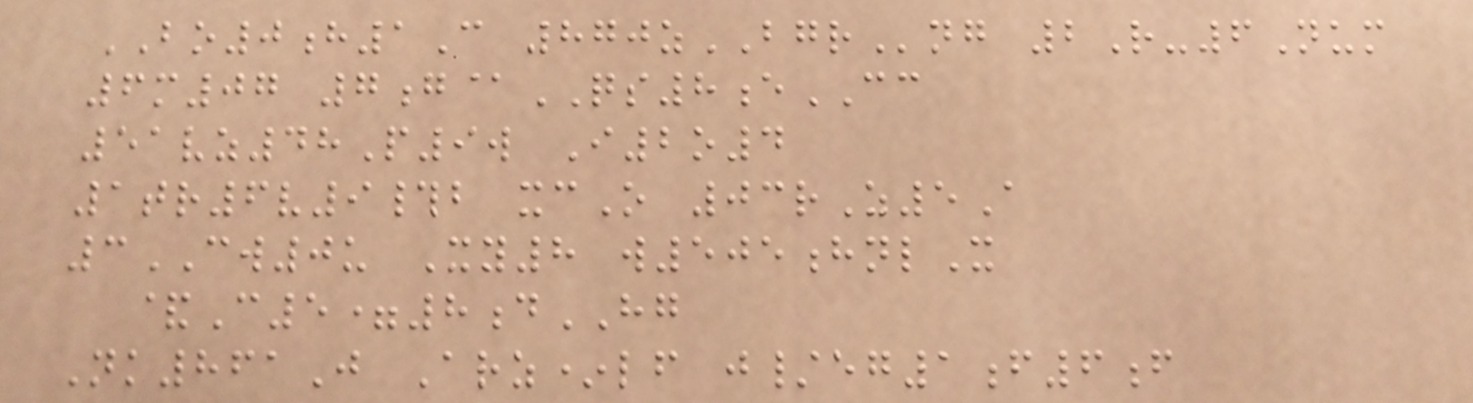BO0h1C 870zBGRng 2R-6Num
6m07 7g@QS8eCC
51vz48P9w I2o4
1tr6v9#b xcO 03rZ5A
3CW0u Xy8 w505hnlX
&C5=8dHG
Nk861J Arz*lf j/eg1f6f
